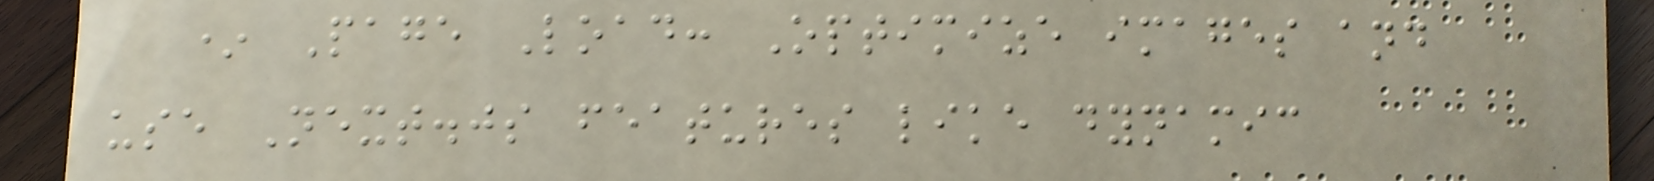* Page Load: Optimize images and
use Next.js features like dynamic
